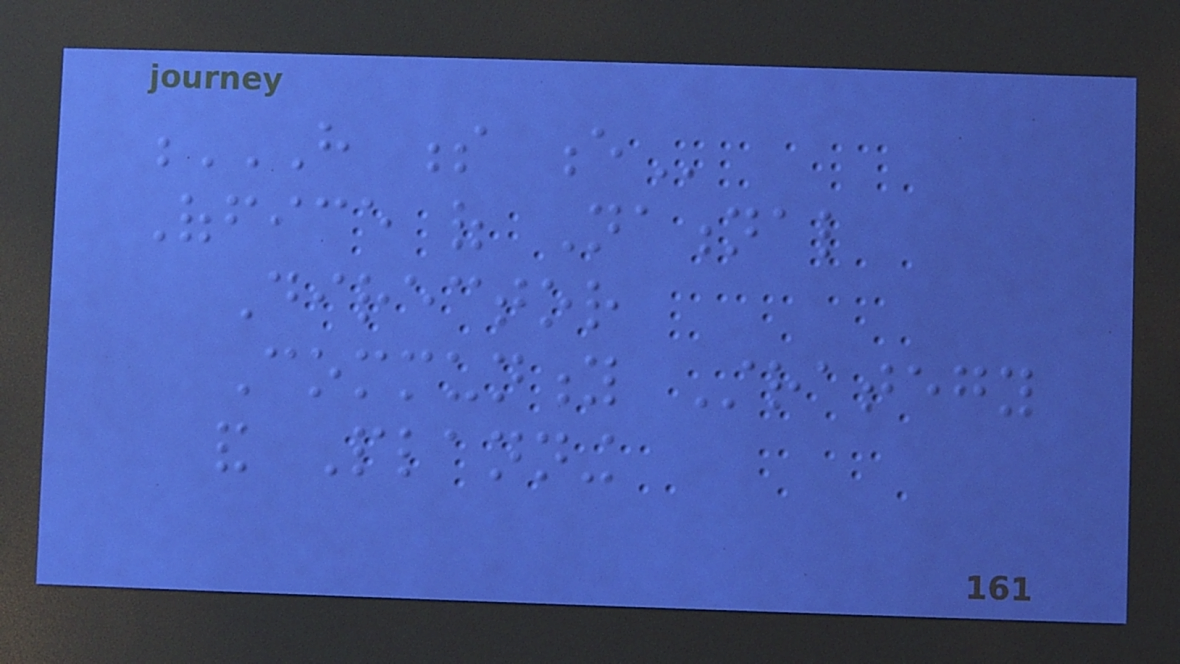H S E
Office of National
Director
Community Strategy
and Planning
